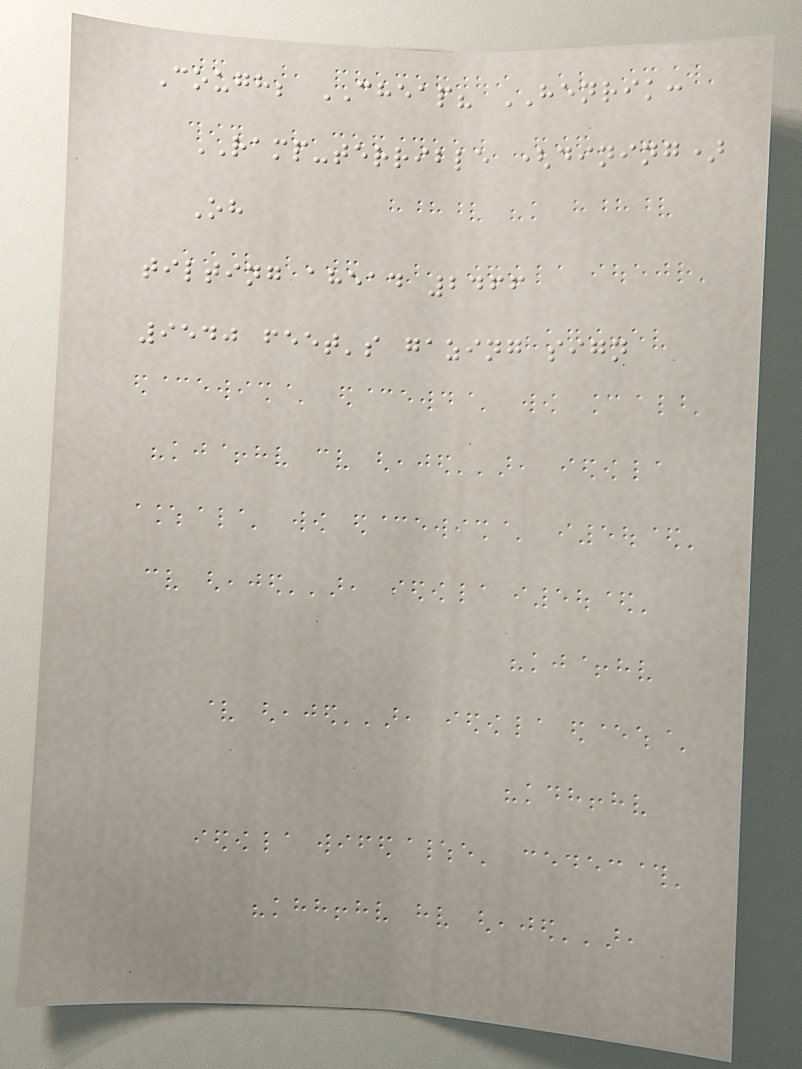Cough; CHEAP? HENRIK:
RAMP-terrible (dining)
Oh
tilting ahead 2466
9540 feet's gazing sign
